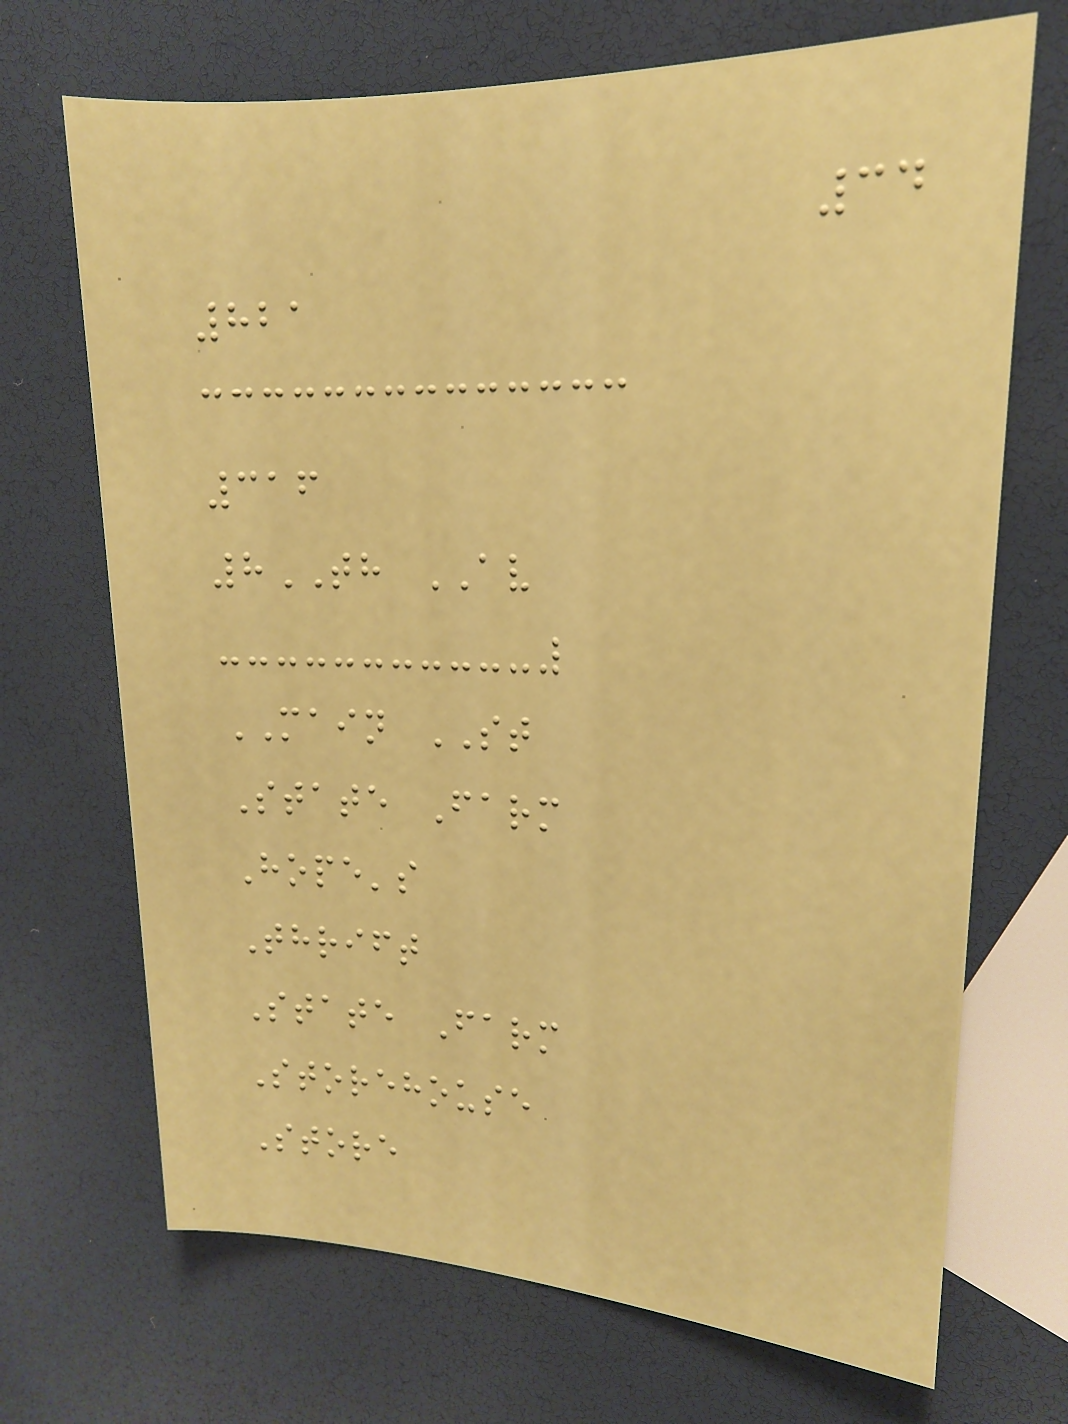34
821
316
8TH AV
MAIN ST
State Farm
Hope's
Thrift
State Farm
Storehouse
Store
